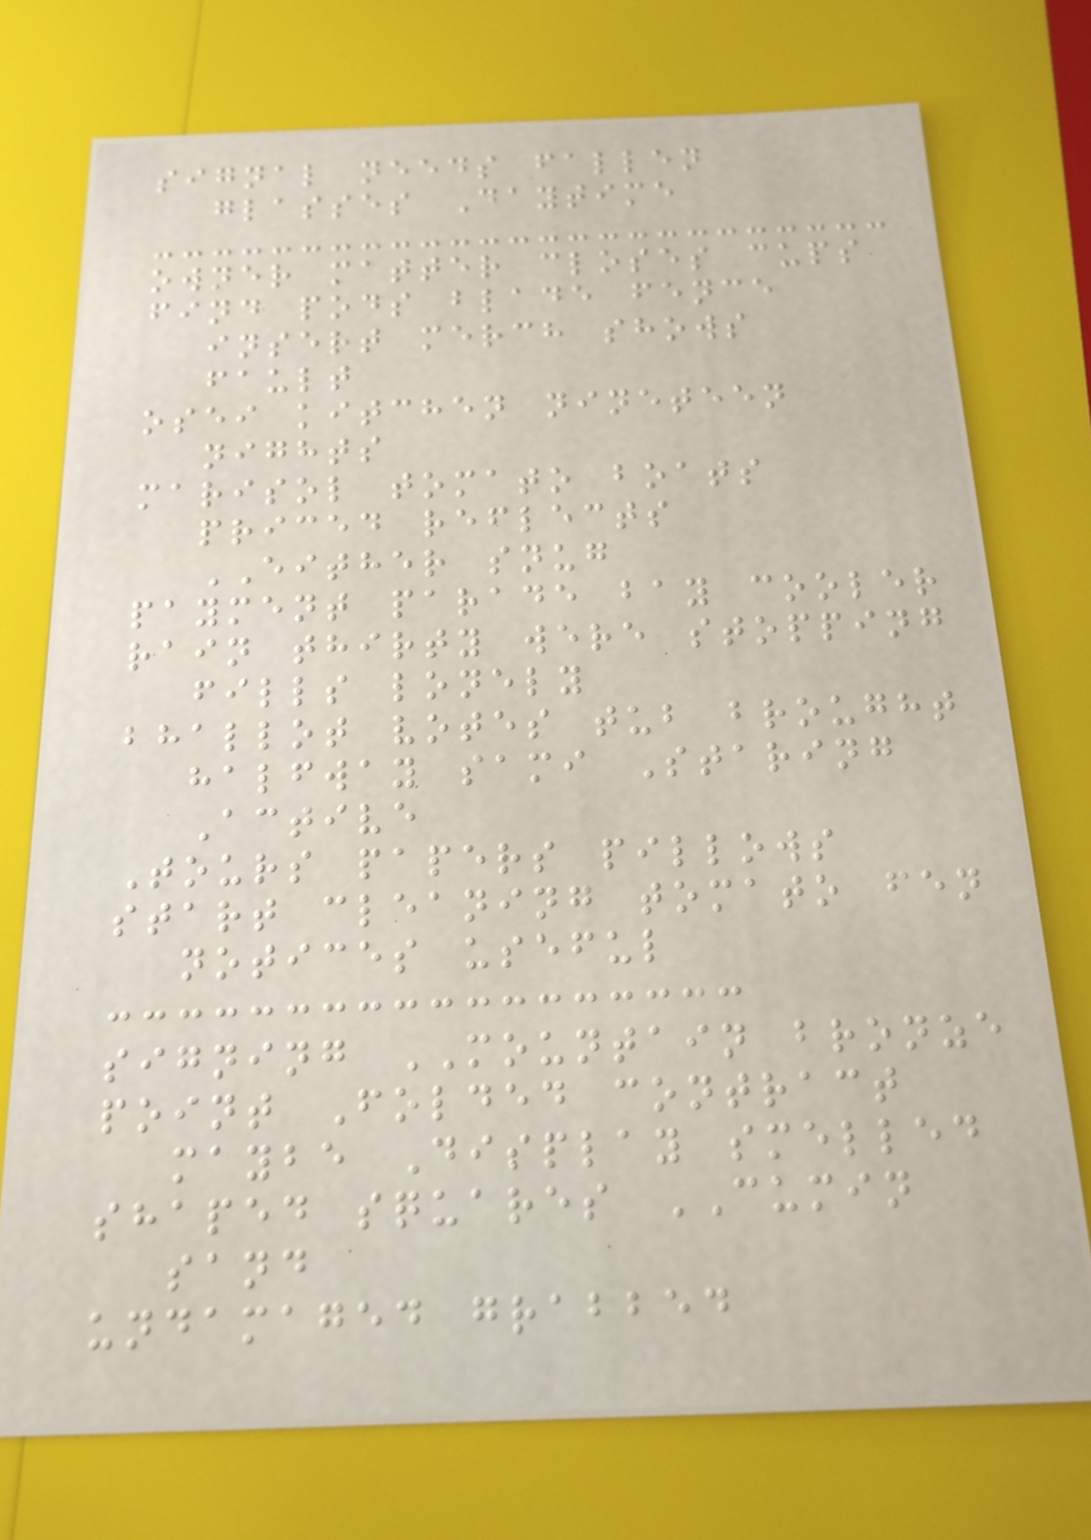signal needs fallen
glasses Daytime
owner matter closes cups
find pods blade fence
insert merch shows
fault
osei kitchen nineteen
nights
marisol tomato boats
priced reflects
EITHER snug
payment parade bay cooler
rain thirty were stopping
fills lonely
bhallot votes tub brought
halfway sami Staring
Active
Tours papers pillows
start cleaning tomato fen
notices useful
signing MOUNTAIN bronze
point Folded contract
maybe Display smelled
shaped squares CUMIN
sand
undamaged grabbed
